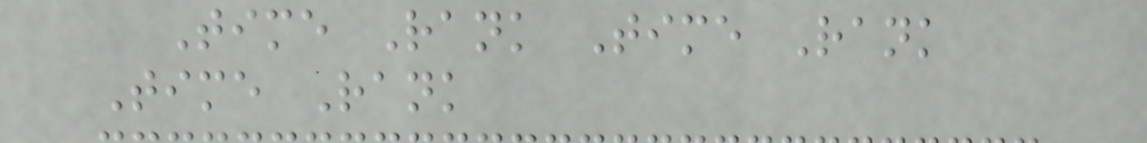Time Rank Time Rank
Time Rank
